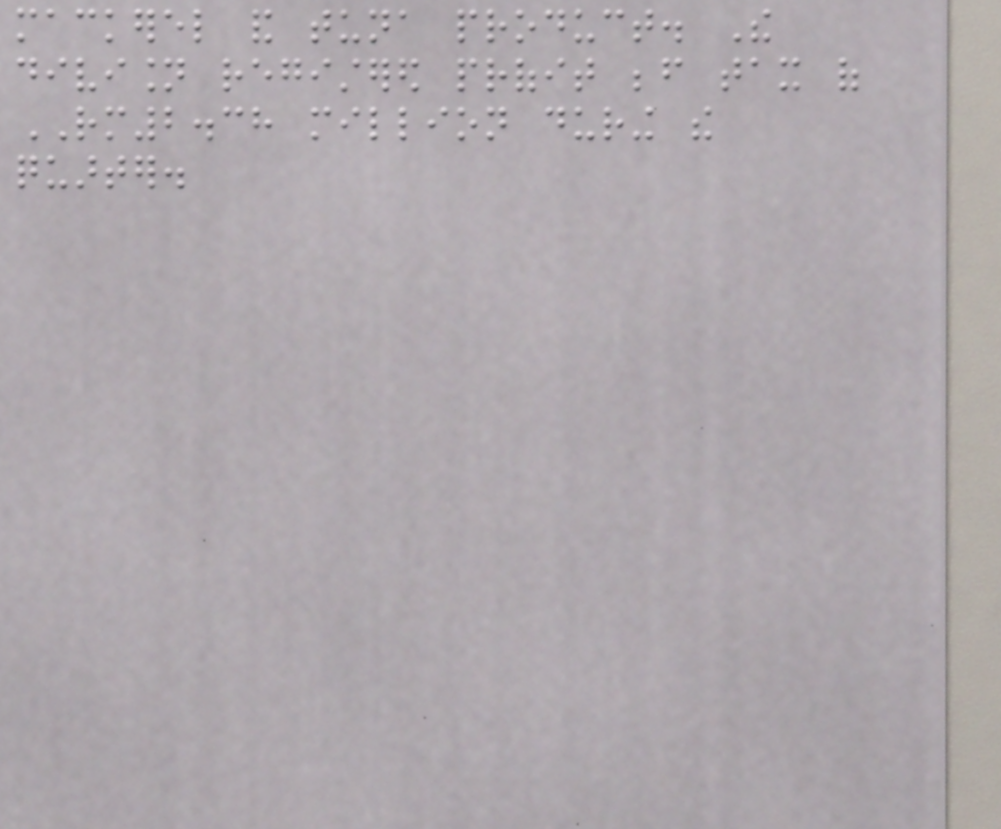mackerel and tuna product. The
division registered profit before tax of
RM2.38 million during the
quarter.
